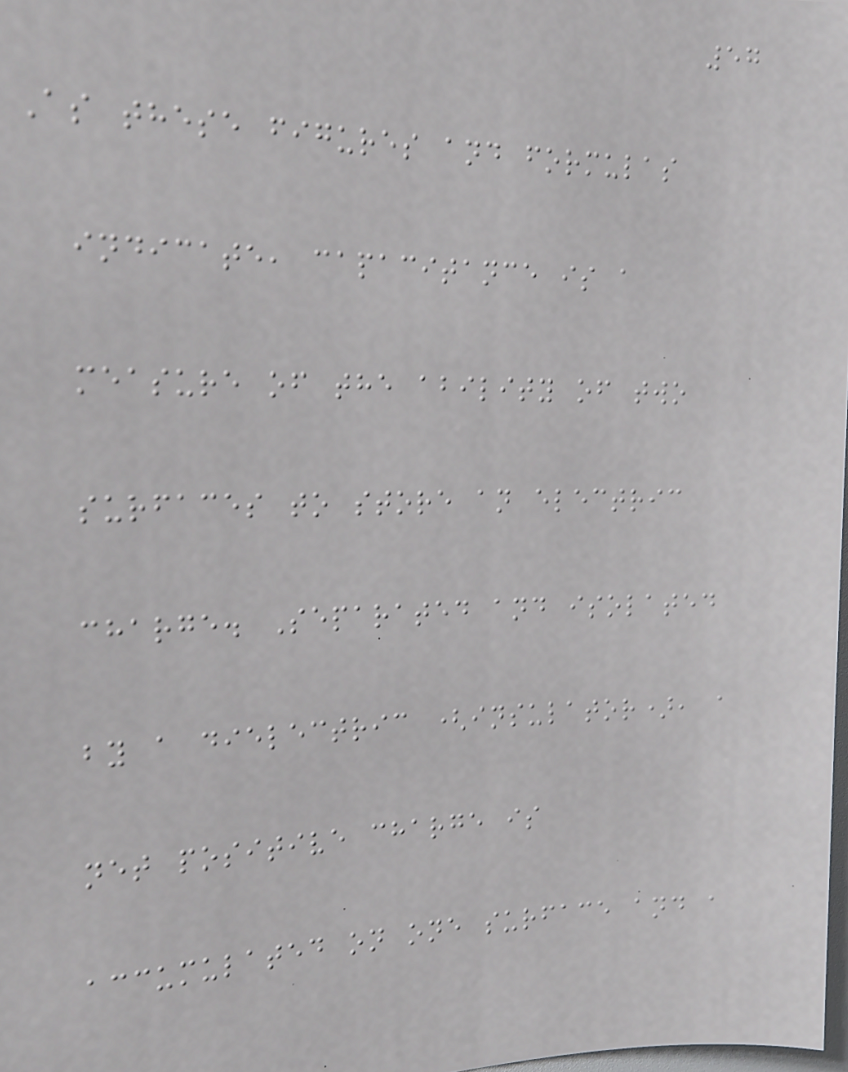57
As these figures and formulas
indicate, capacitance is a
measure of the ability of two
surfaces to store an electric
charge. Separated and isolated
by a dielectric (insulator), a
net positive charge is
accumulated on one surface and a
